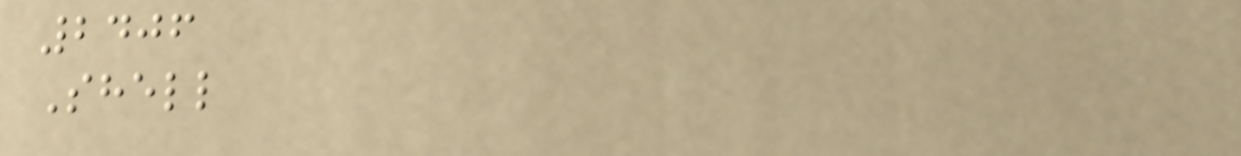2406
Shell
